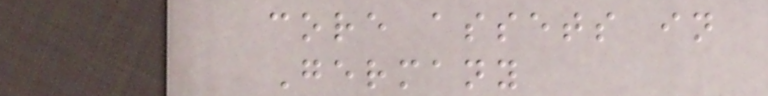core assets in
Germany
